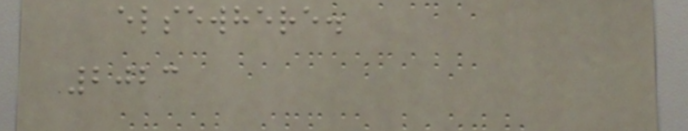elsewhere.
2023
